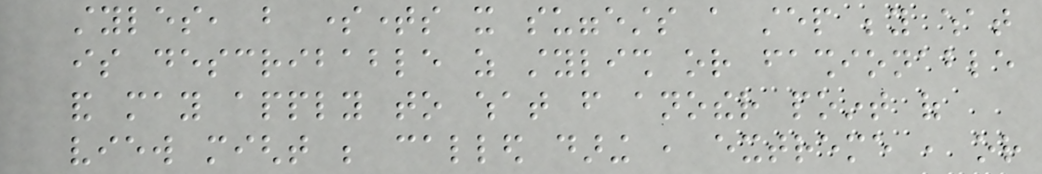styles, but sometimes it suggests a step beyond what
is describable as stylish or fashionable
and may apply to what from another point of
view might be called daring , extreme , or
